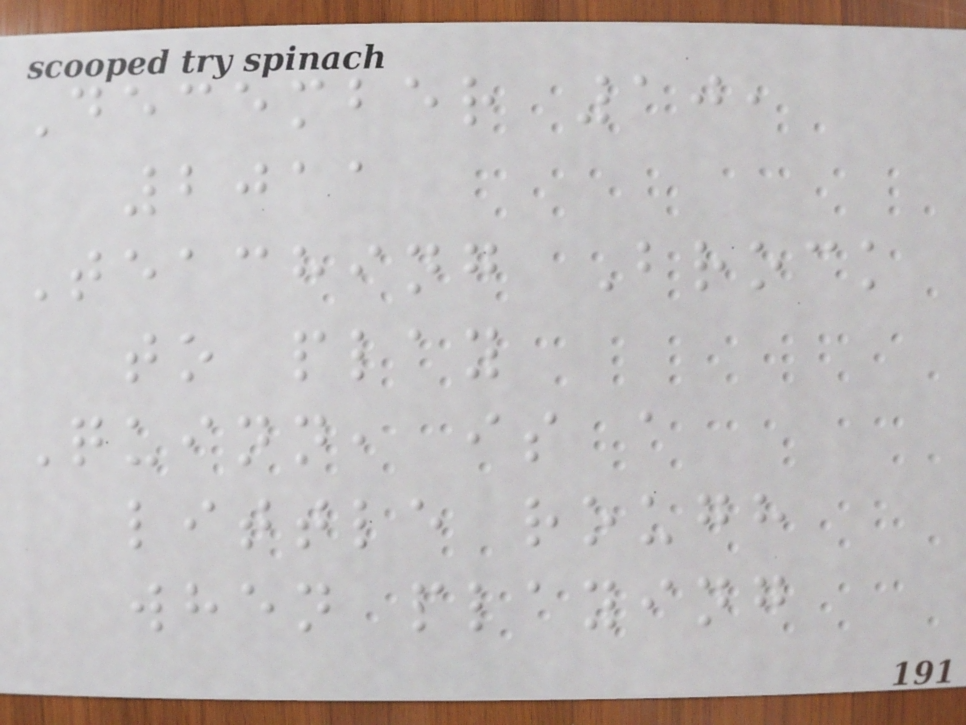December 10,
2011
Teaching Brock
to play
Quinn, is a
little rough
when playing
